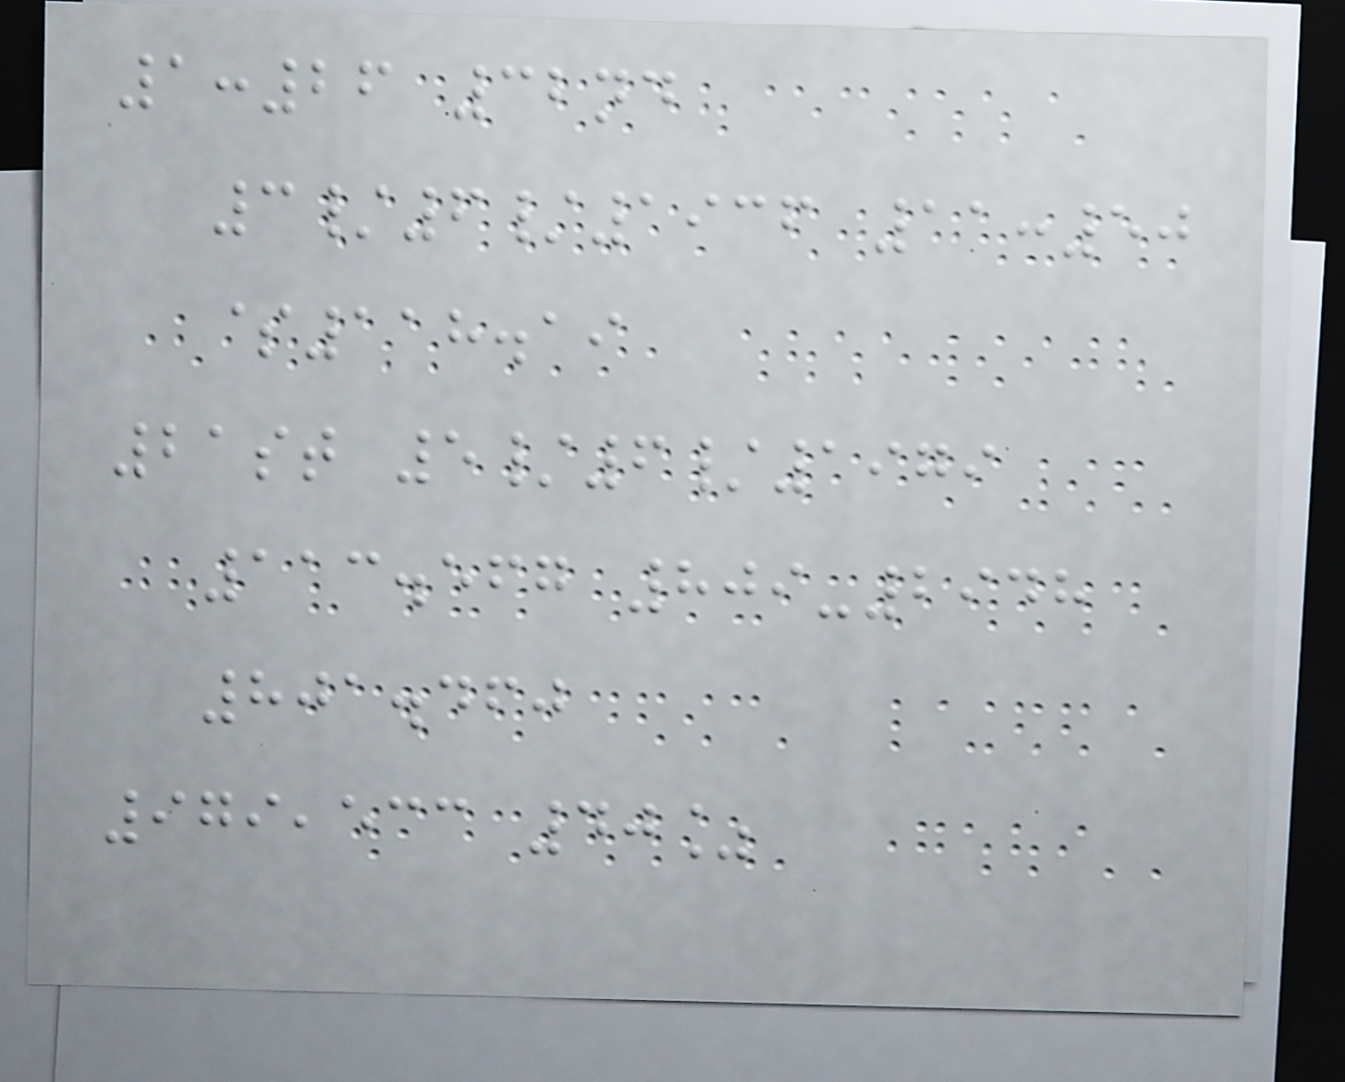1:26 32nd
3/6/1936 11:50
$118.19
21st 5/6/1979
113.567 809-2948
801.460
979,533 40%
